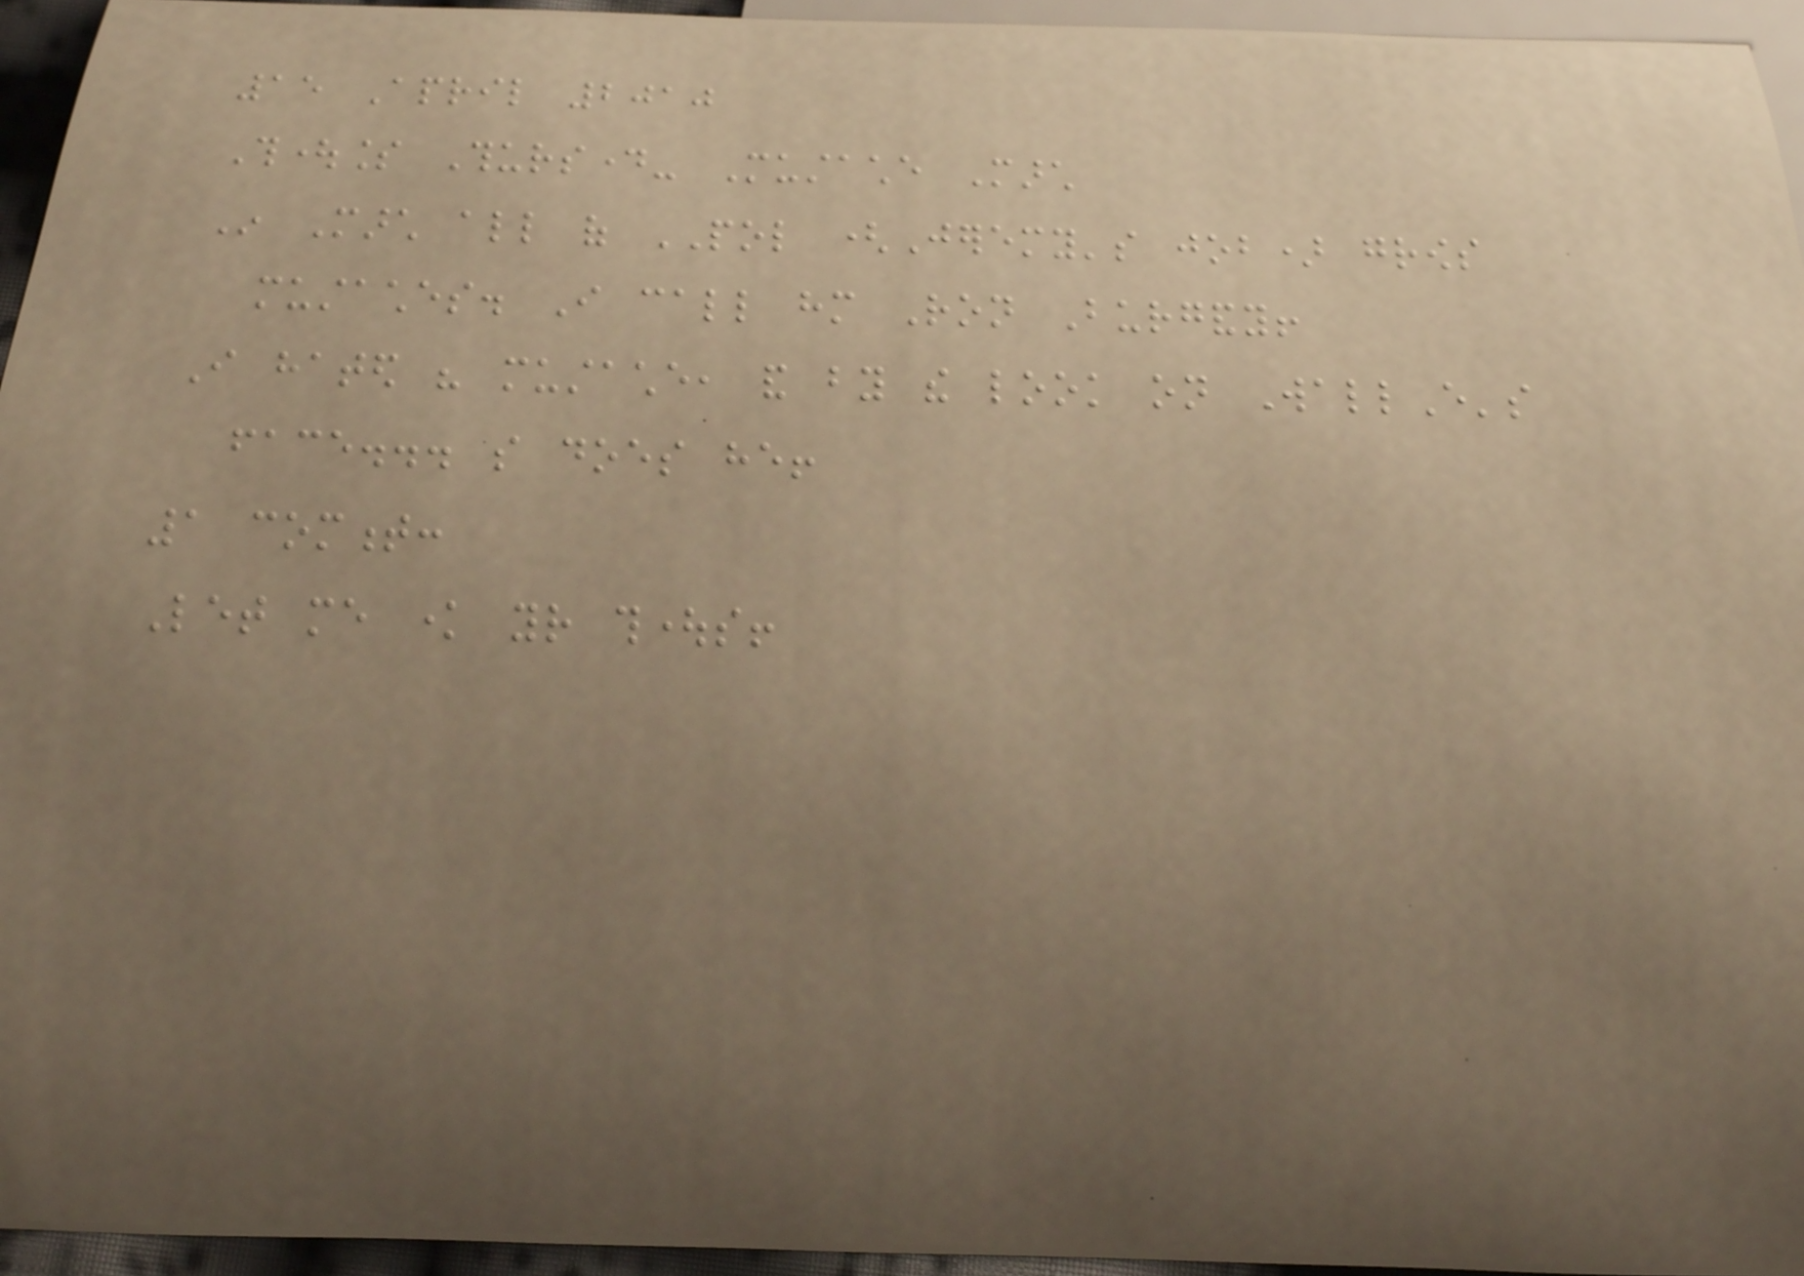15 April 2010
Thoughtless Thursday- Mustache March
In March all of POL (Jeremy's job) grows
mustaches. I call him Ron Burgandy!
I hated his mustache, and by the look on WallE's
face... so does he!
1 comment:
Let me know your thoughts!
